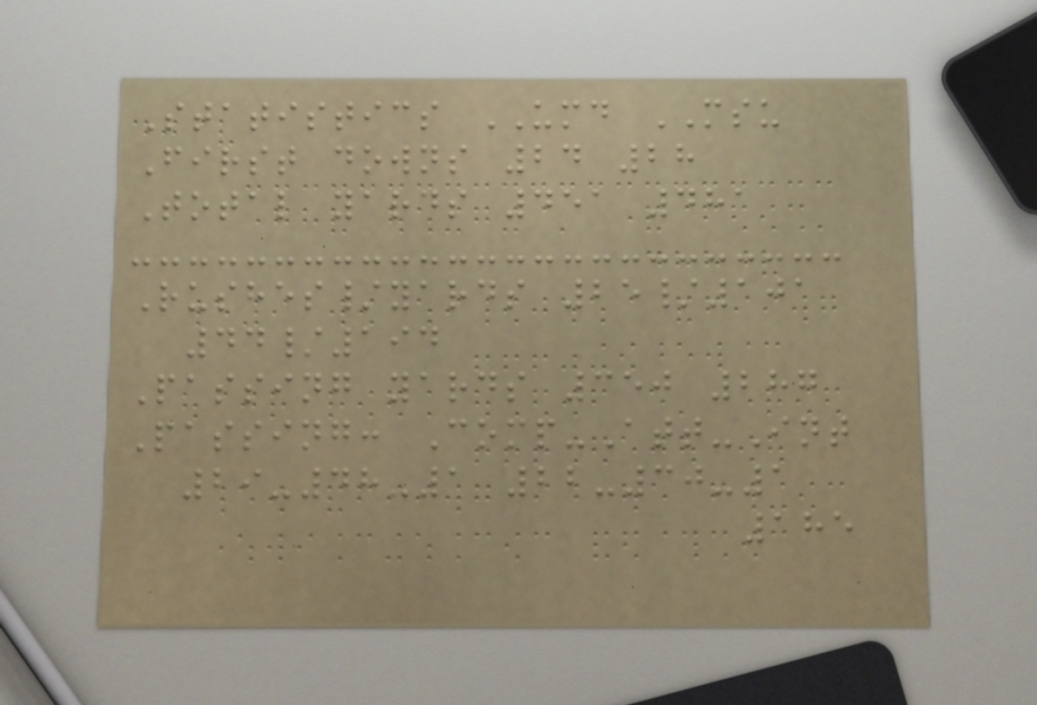Statistics UMD MSU
First downs 24 28
Total yards 451 481
Rushes/yards 25/101
44/194
Passing yards 350 287
Passing: Comp-Att-Int
29-48-1 22-30-1
185
